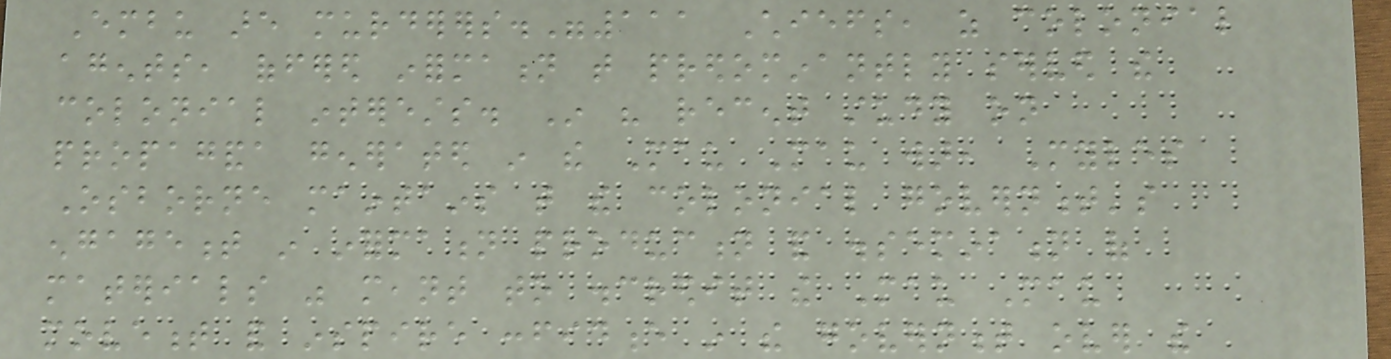Embu are murderers."111 Chiefs, as colonial
agents, offered information that predominantly served the
colonial interests. In his recent study on
propaganda generated in the Mau Mau war, Myles
Osborne maintains that the colonial government's
engagement in information production and dissemination of
materials was meant to discredit the Mau Mau
movement and inspire confidence in the government over the
